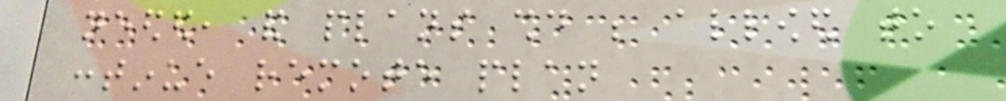needed, and plans should be allowed to
continue remote plan
